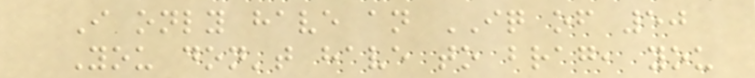I only have an IQ of 50
You don't have to brag, you
